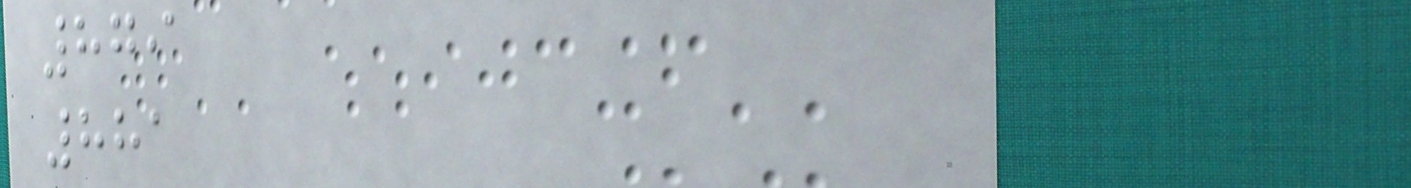879
881
